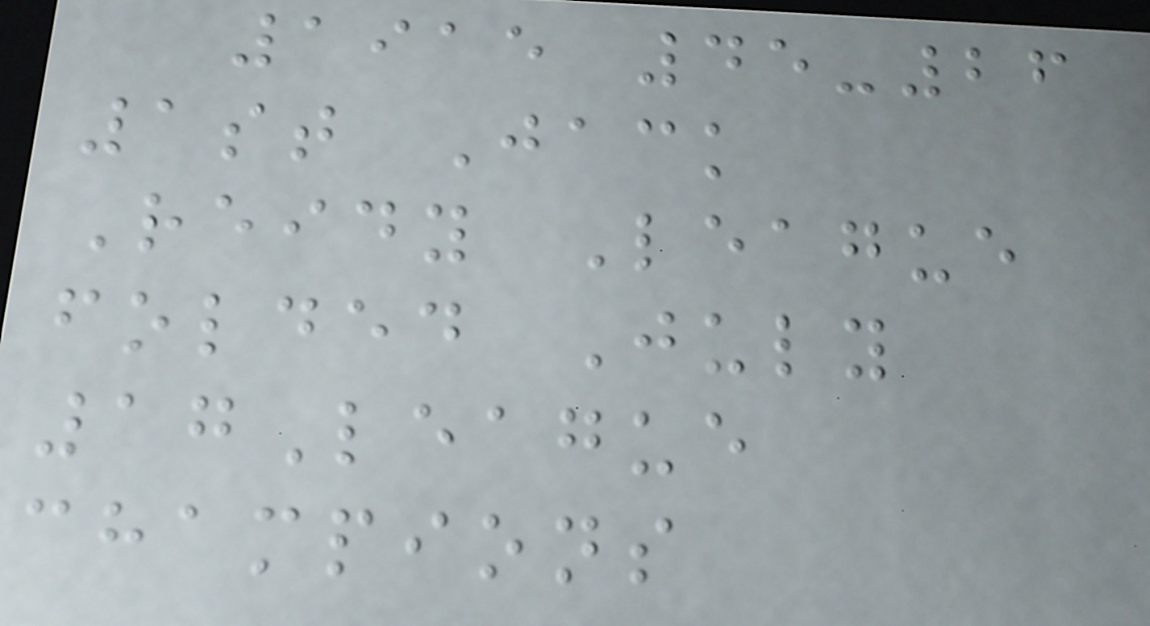1915 45-26
1st Jack
Reidy League
folded July
17League
champions
